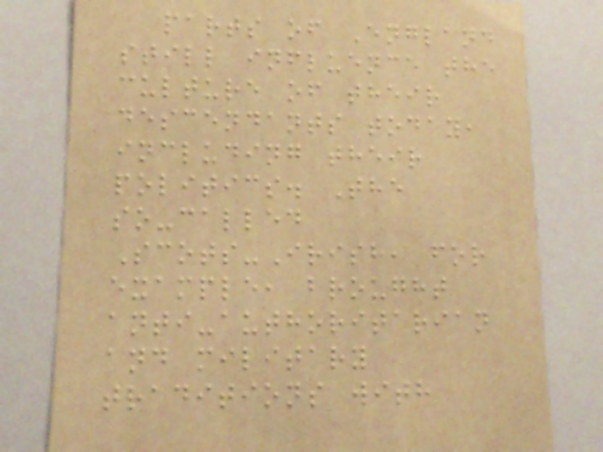parts of England
still influence the
culture of their
descendants today,
including their
politics. The
so-called
Scots-Irish, for
example, brought
anti-authoritarian
and military
traditions with
